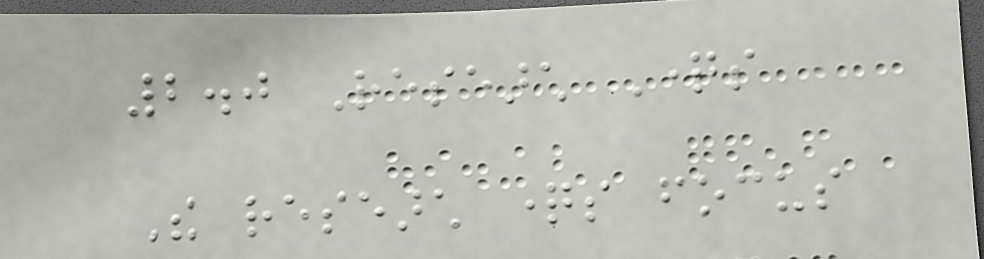2.0 Research Questions
The research questions focus
